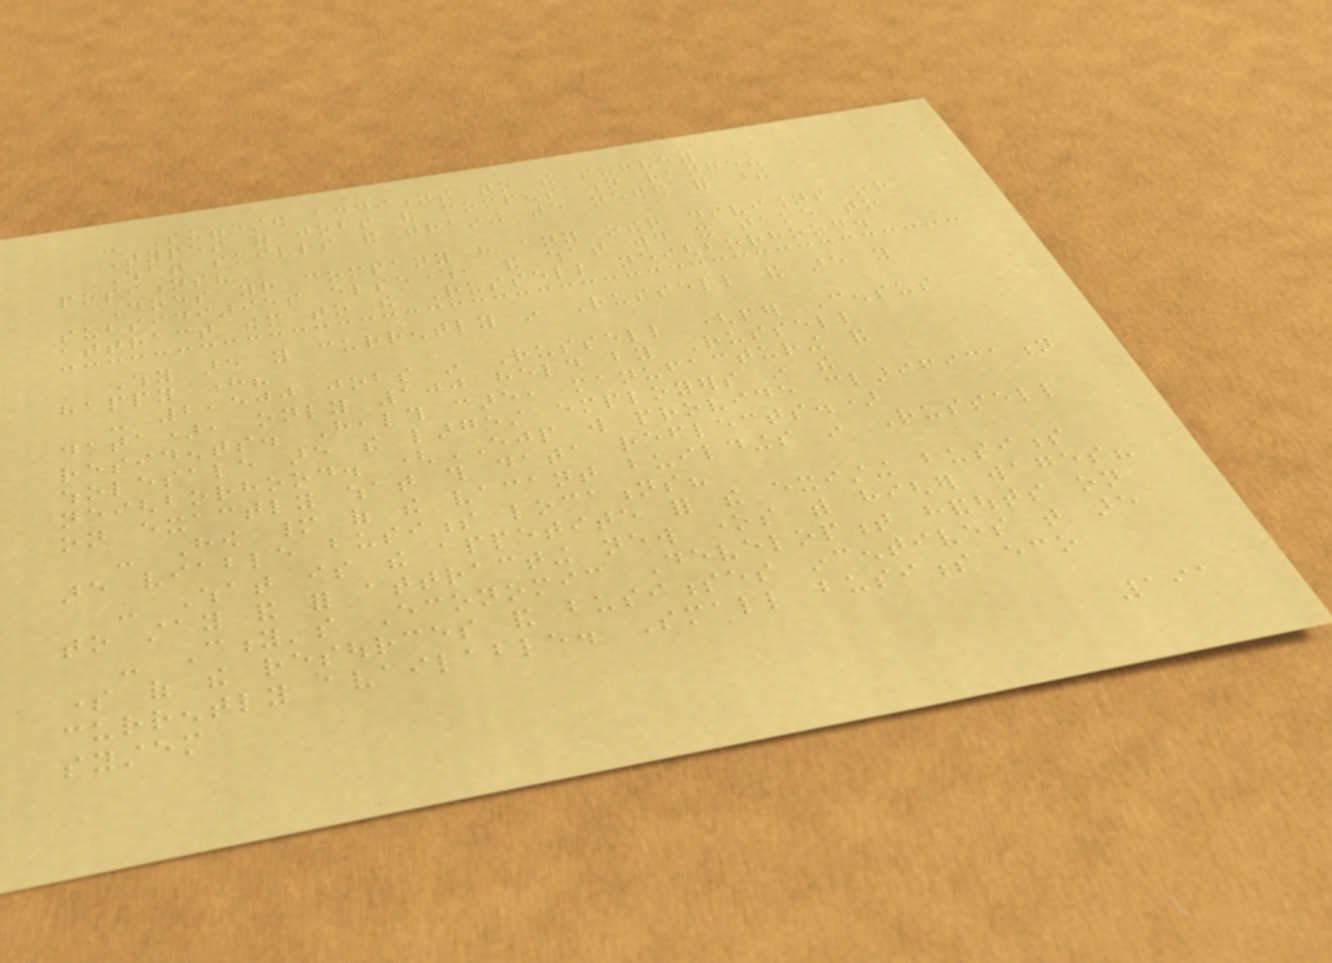- Suggested additions to the survey
Types of jobs and compensation range?
What skills and training are needed for these
positions?
Does your company have any other divisions or
subsidiaries elsewhere, and what would it take to
attract them to the Russell neighborhood.
Why are you currently in Russell and are you
happy here?
- 2,500 jobs in Russell (per Census
data), only 100 held by Russell
residents. Health care, manufacturing and
wholesale are the largest employers in the
neighborhood. (EJP will provide clarification
on exactly what this data reflects.)
- How many of the vacant buildings in Russell
are viable business locations?
- What is the appetite for the existing business
to stay and for attracting new ones with higher wages?
- City's Economic Development handouts on
some of the resources and businesses incentives that are
currently available. Small business eco
system
191
